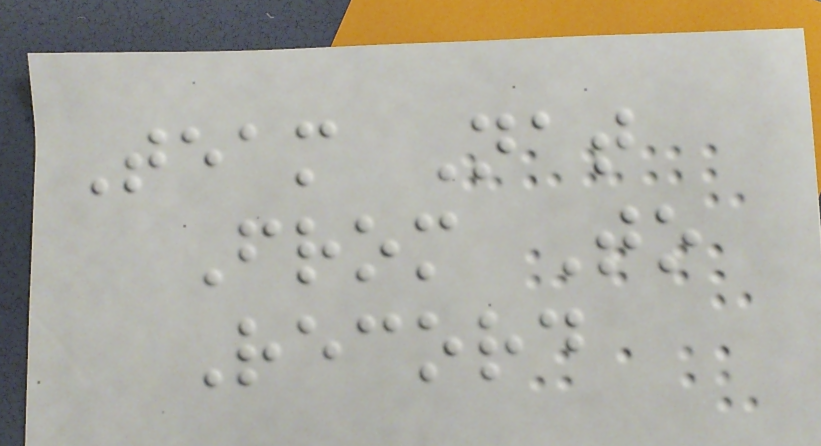Team Nat
From To
Record
